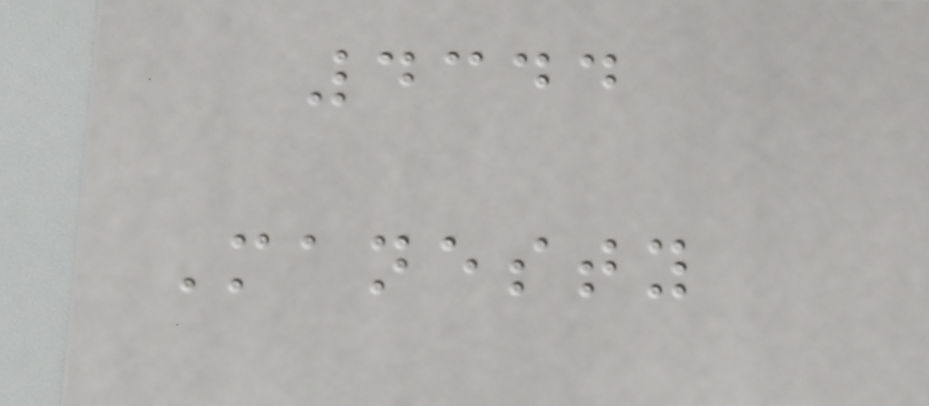4344
Manesty
